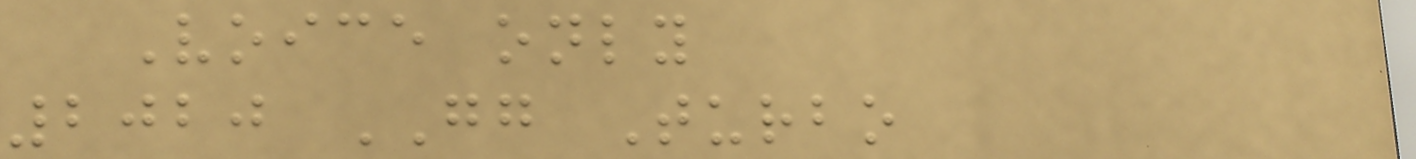Voice only
2020 GG Turbo
